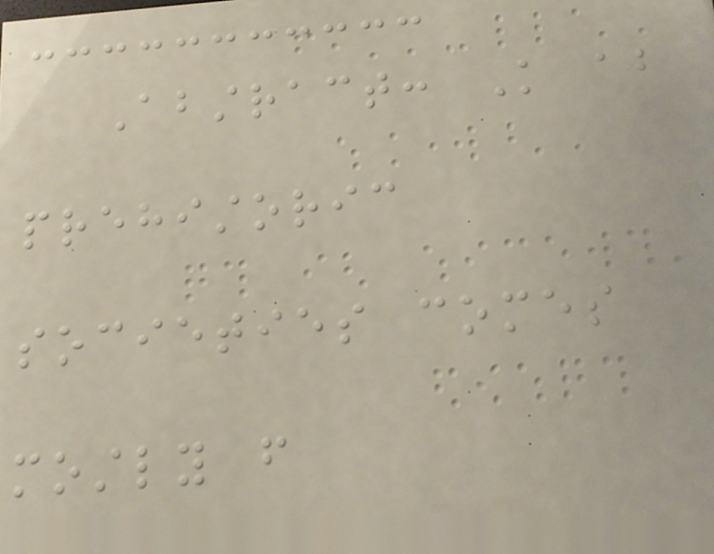Abstract: Knowledge about
prehistoric
societies comes
mostly from
